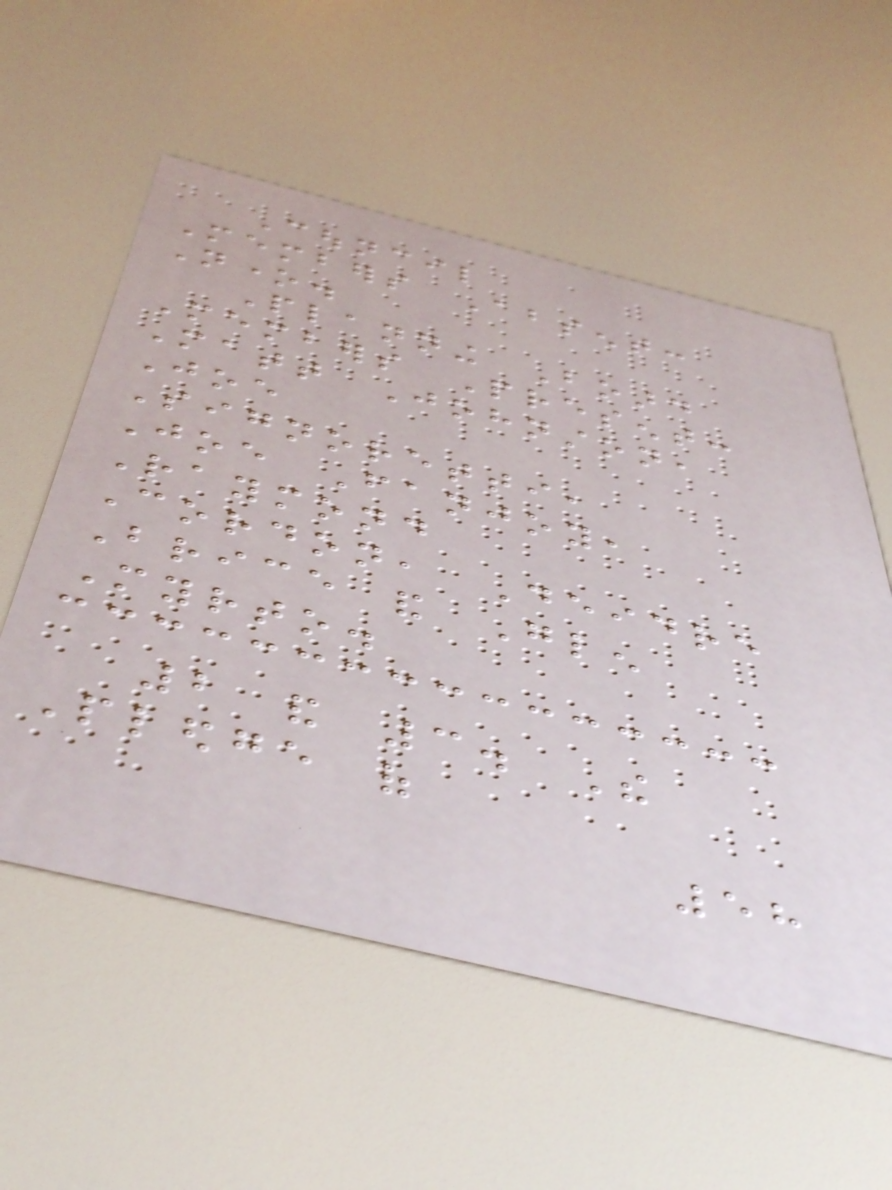Council
Members Absent:
None.
Planning Board
Members Present:
Matt Johnston,
Joe
Signoretti,
Joe Fanjoy,
Raymond
Cordon, Deidre
Brice and Glen
Myrto.
2 and 3. The
Pledge of
58
